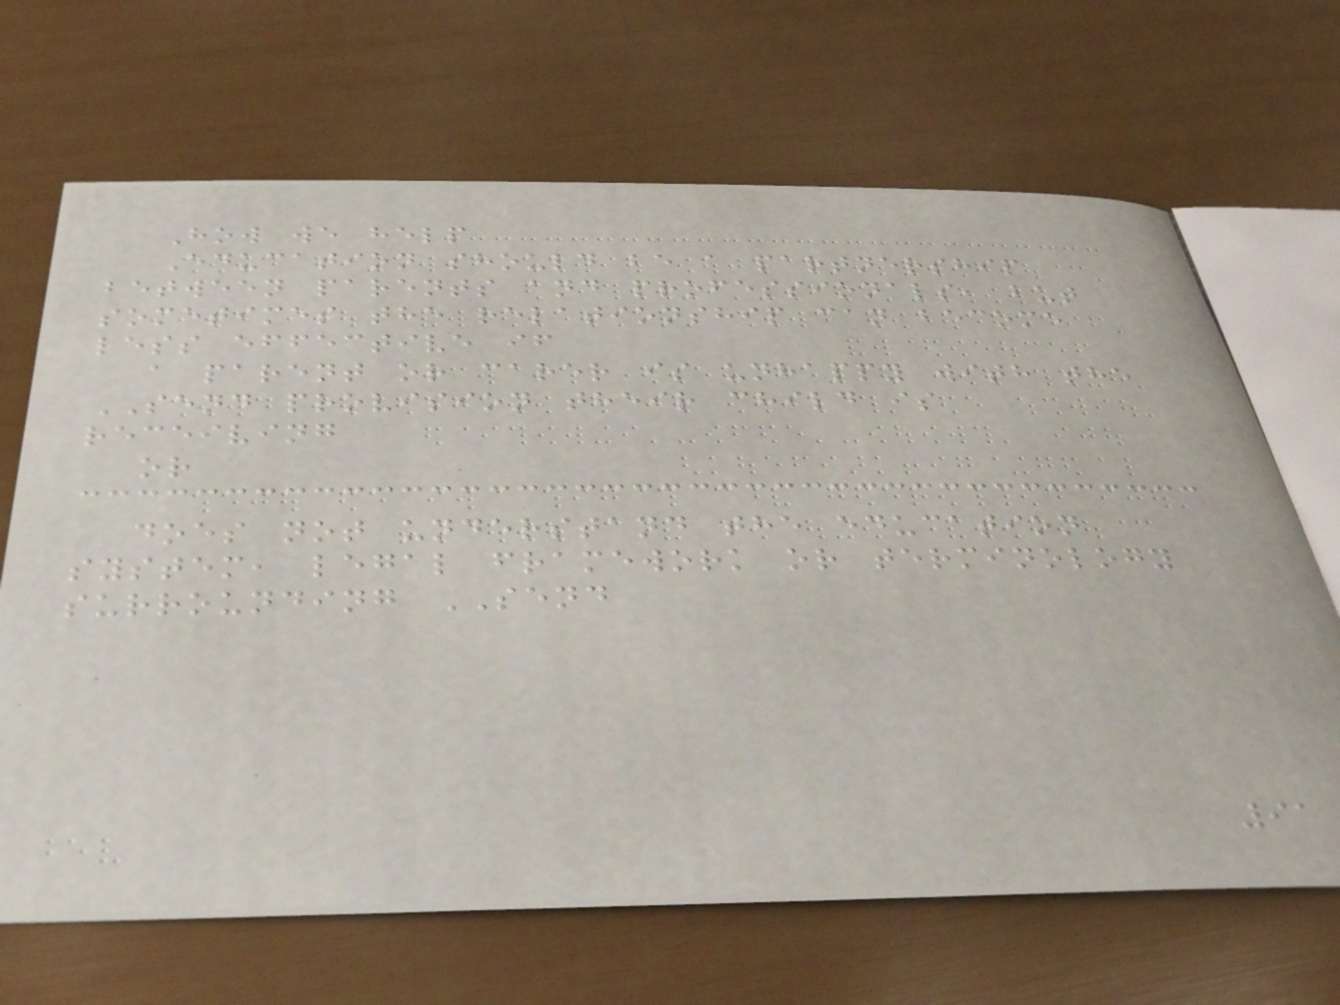How we help
Education should be a partnership
between parents and professionals, but
sometimes the relationship can become
less effective if
a parent or carer is unhappy with the
SEND provision their child is
receiving
or
does not understand the education
system, legal framework or terminology
surrounding SEND
91
